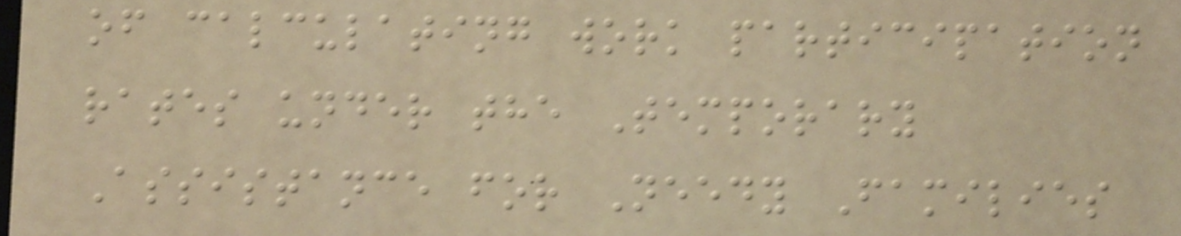of calculating work participation
rates under the Temporary
Assistance for Needy Families
